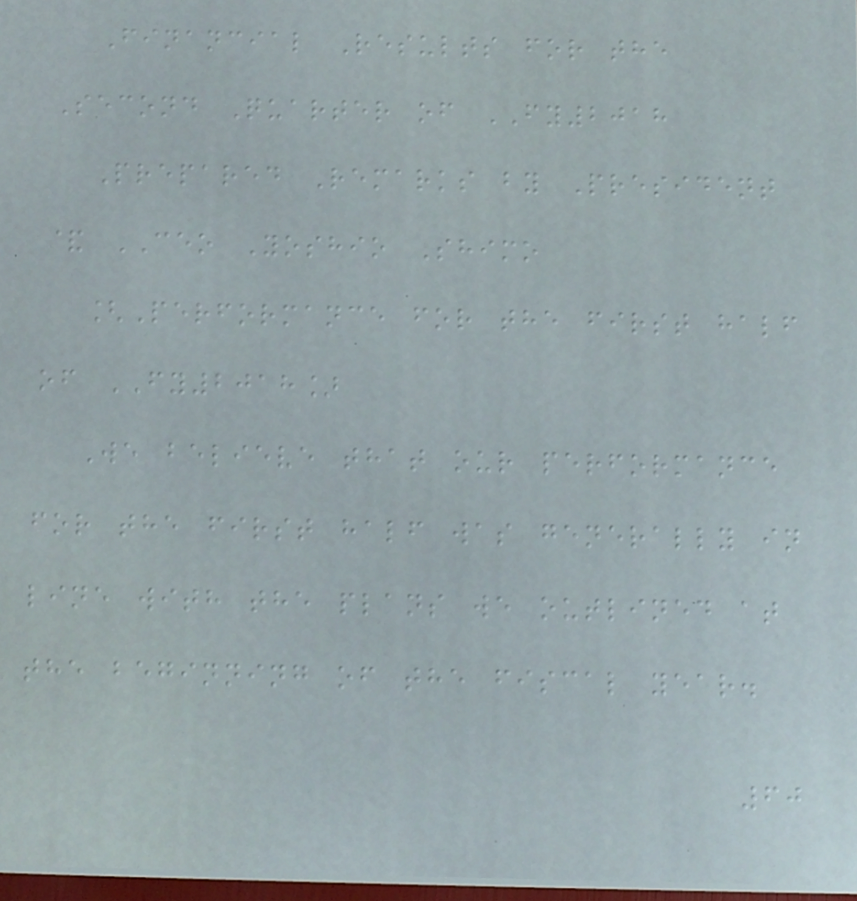Financial Results for the
Second Quarter of FY2018
Prepared Remarks by President
& CEO Yoshio Shimo
[Performance for the first half
of FY2018]
We believe that our performance
for the first half was generally in
line with the plans we outlined at
the beginning of the fiscal year.
60
